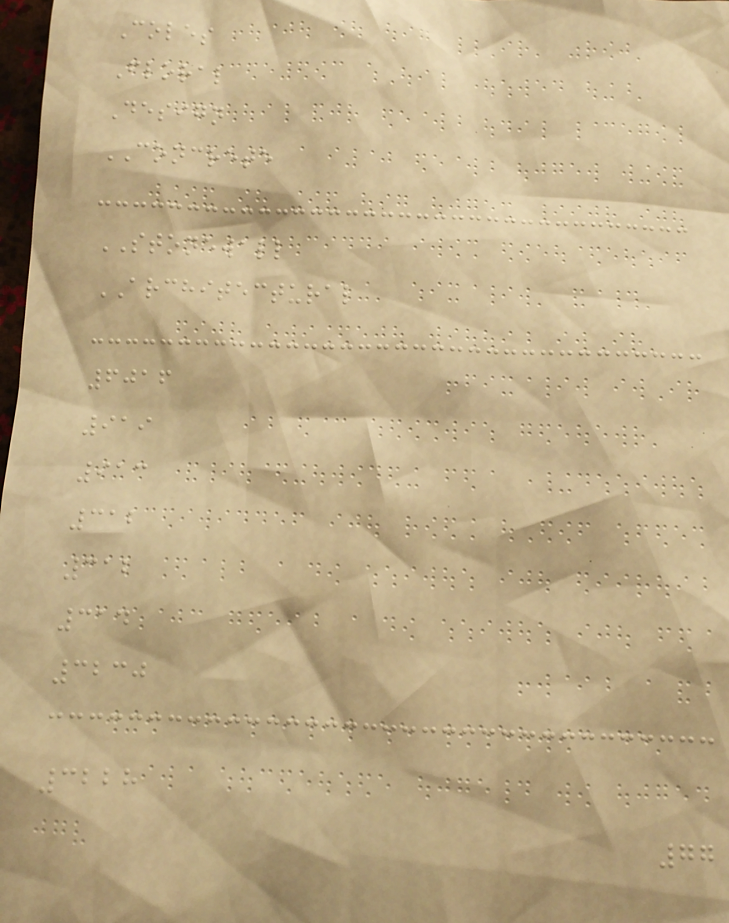Coles
Floral
Design
CONCRETE
STONEWALL
ARCHITECTURAL
6016
919
913
312
312
314
3230
3228
77
